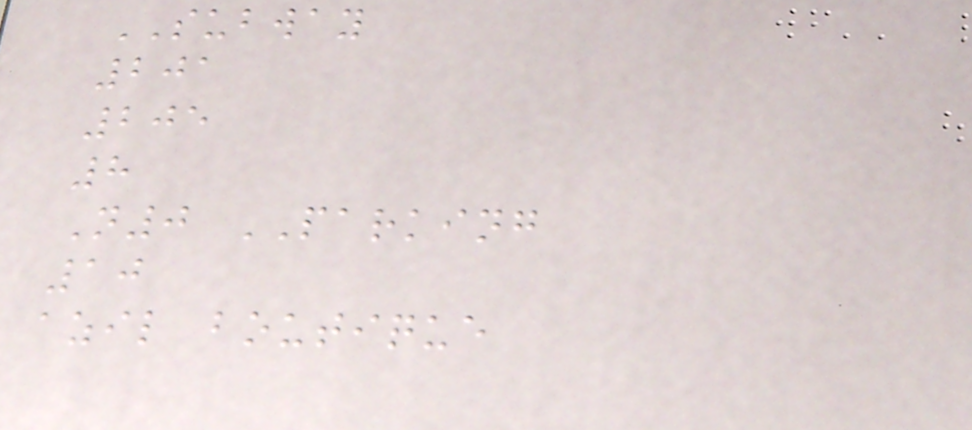SUBWAY
201
205
8
N0 PARKING
10
azil boutique
